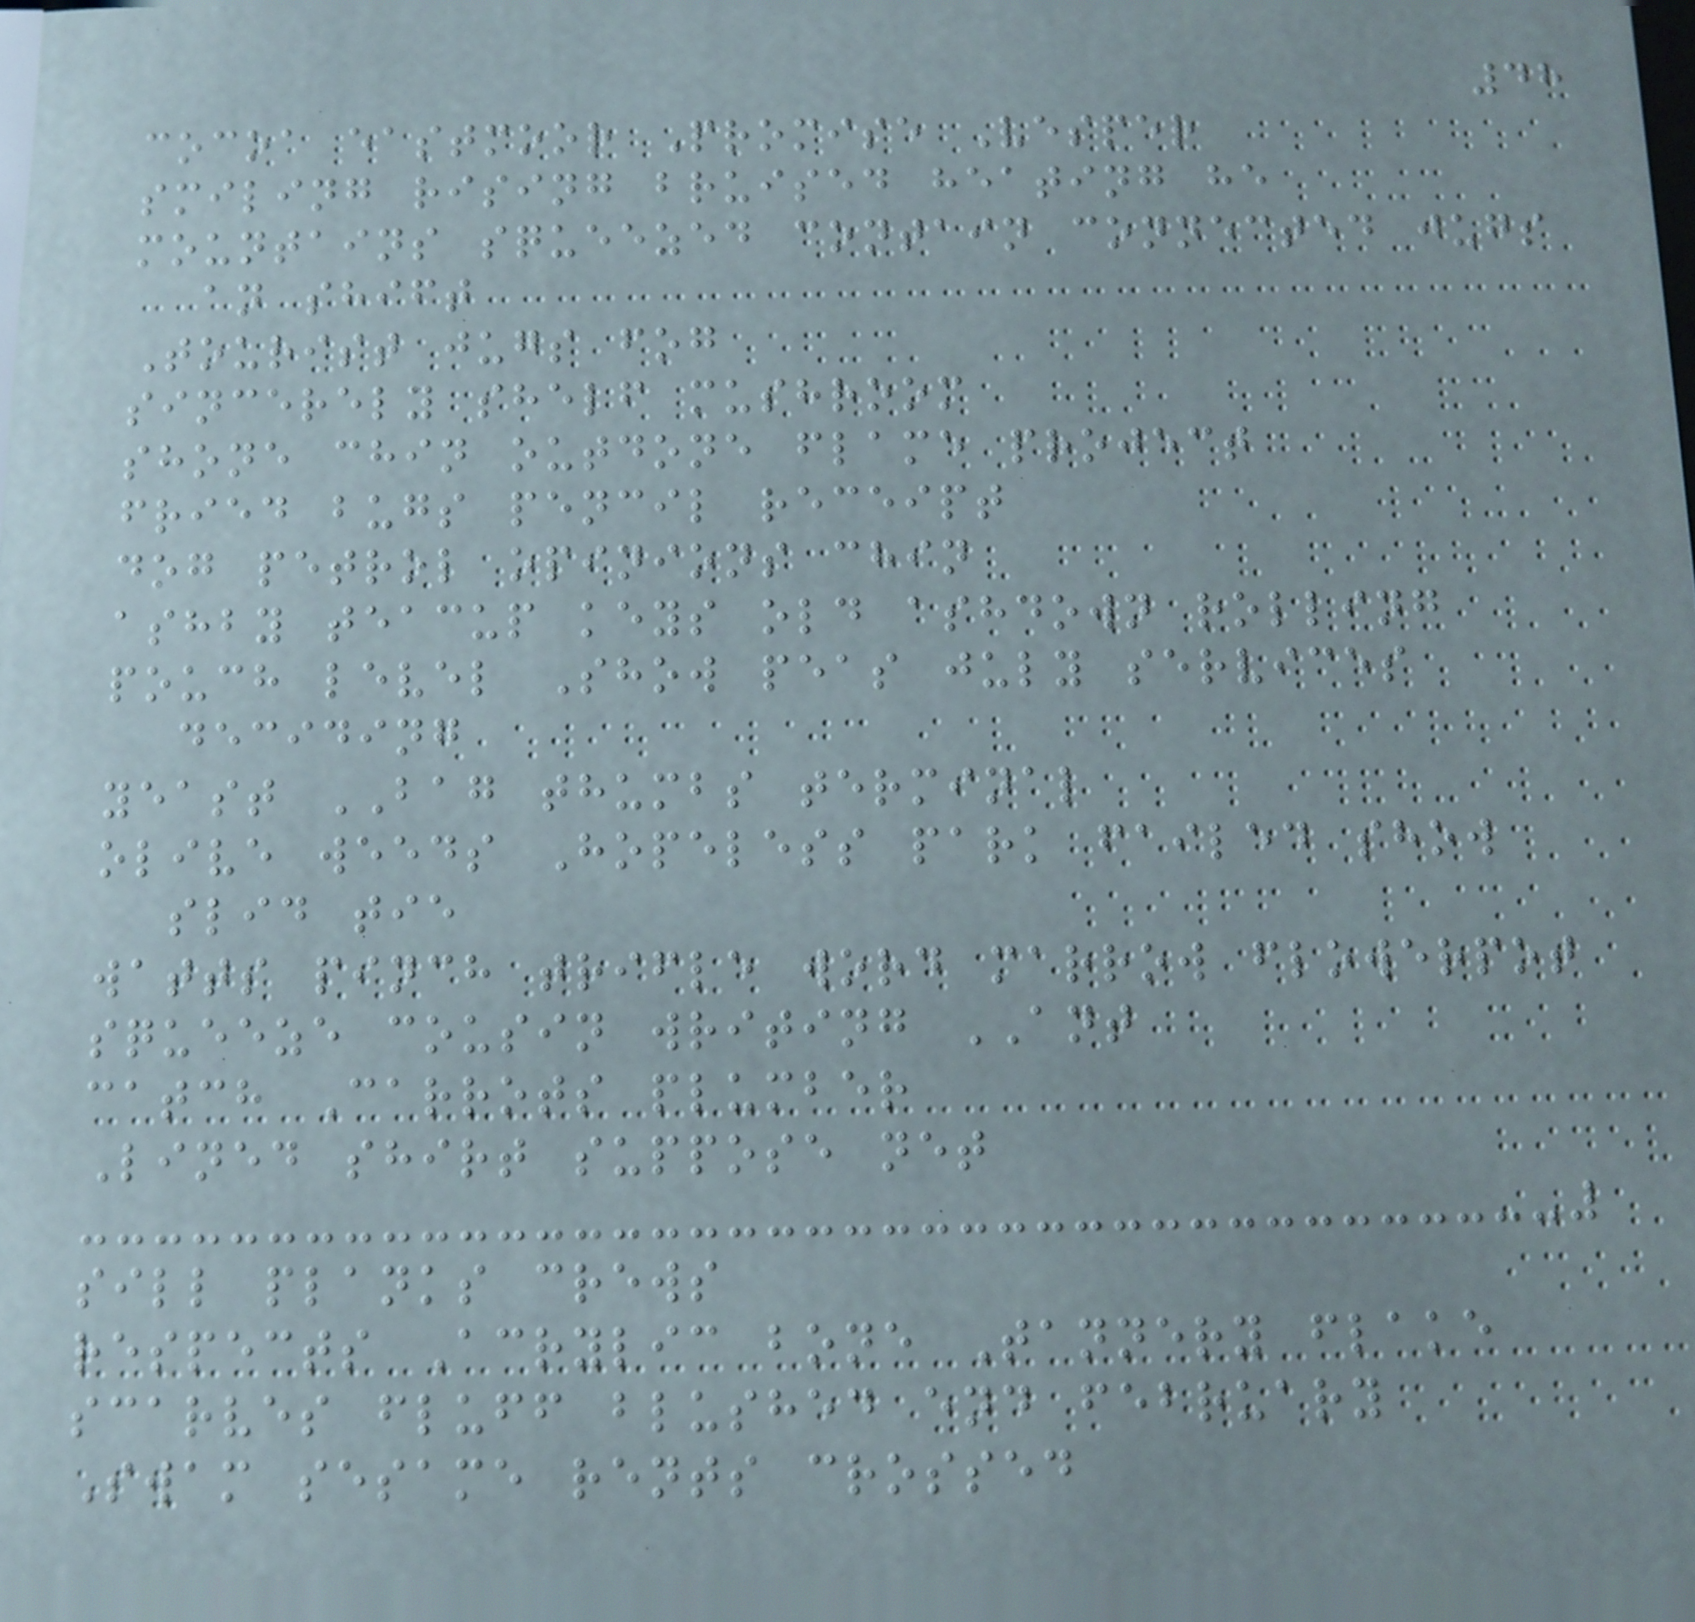48
cocoa eastmoor Promise Vesper
smiling rising bruised heating he
mountains squeezed contain connected jugs
an shift
Tourist jugs fog
sincerely shelf mushroom
shone chin outdone flame project
fried bugs pencil receipt
dog petrol opinions chin
ashby teacup keys old ashdown rolling
pouch level Show peas july services
deciding
yeast BAG thumbs terminal
olive weeds Hopeless park failed show
slid tie
watts pinch trifle word marrow flowerpot
squeeze cousin writing ANT
catch Carrots plumber
Lined shirt suppose net
sill planks crews
respects Acrylic bone Tannery flake
scarves fluff blushed end february
Swam sesame rents crossed
